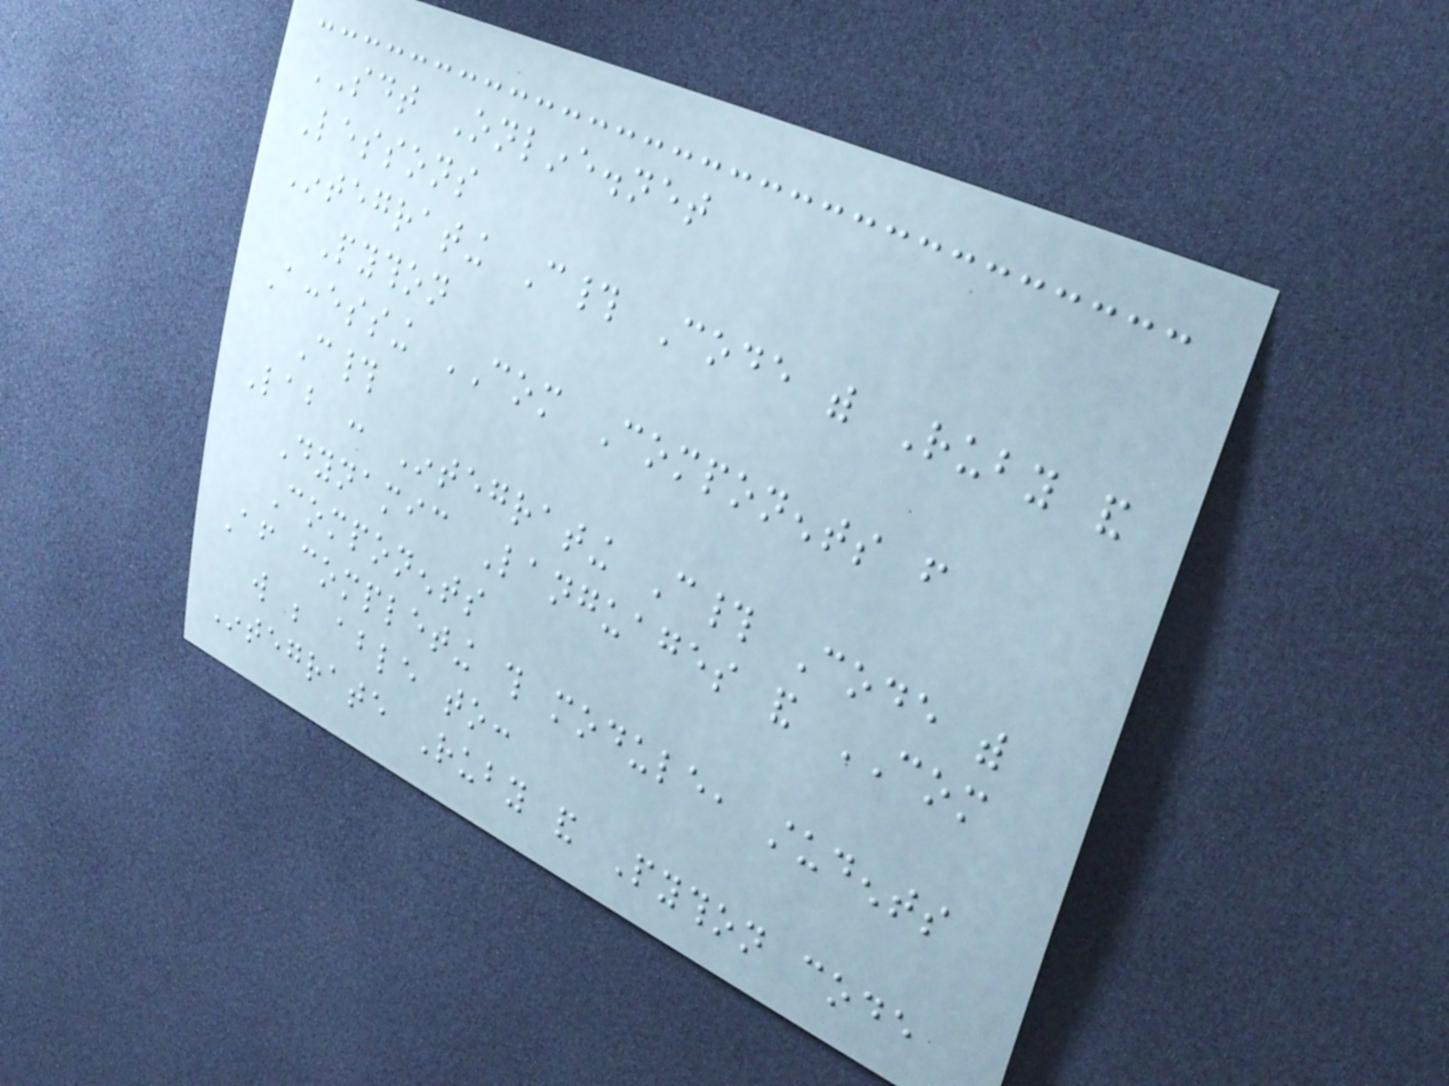SDT Online.net
Lessons
Integrating C# Code with Ruby and
Python
Accessing COM Components from
C#
Lab : Integrating C# Code with
Dynamic Languages and COM
Components
After completing this module, students
will be able to:
Integrate Ruby and Python code
